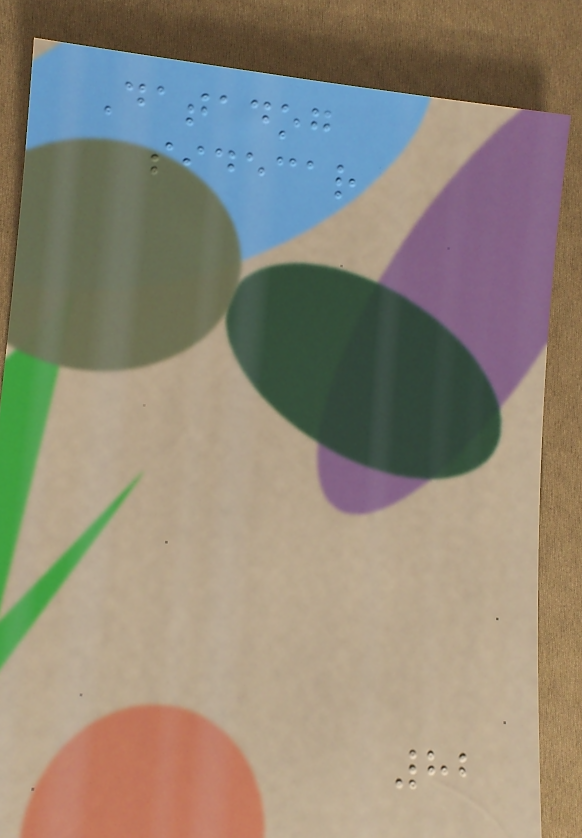Datadog
sidecar
82
